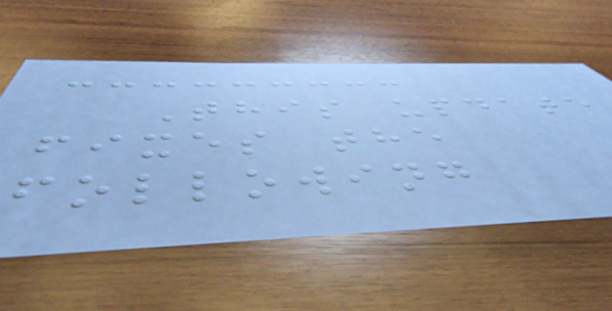This update
fixes the
following
